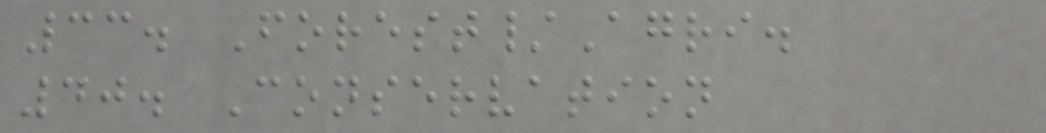33. Forest/Agri.
40. Conservation
